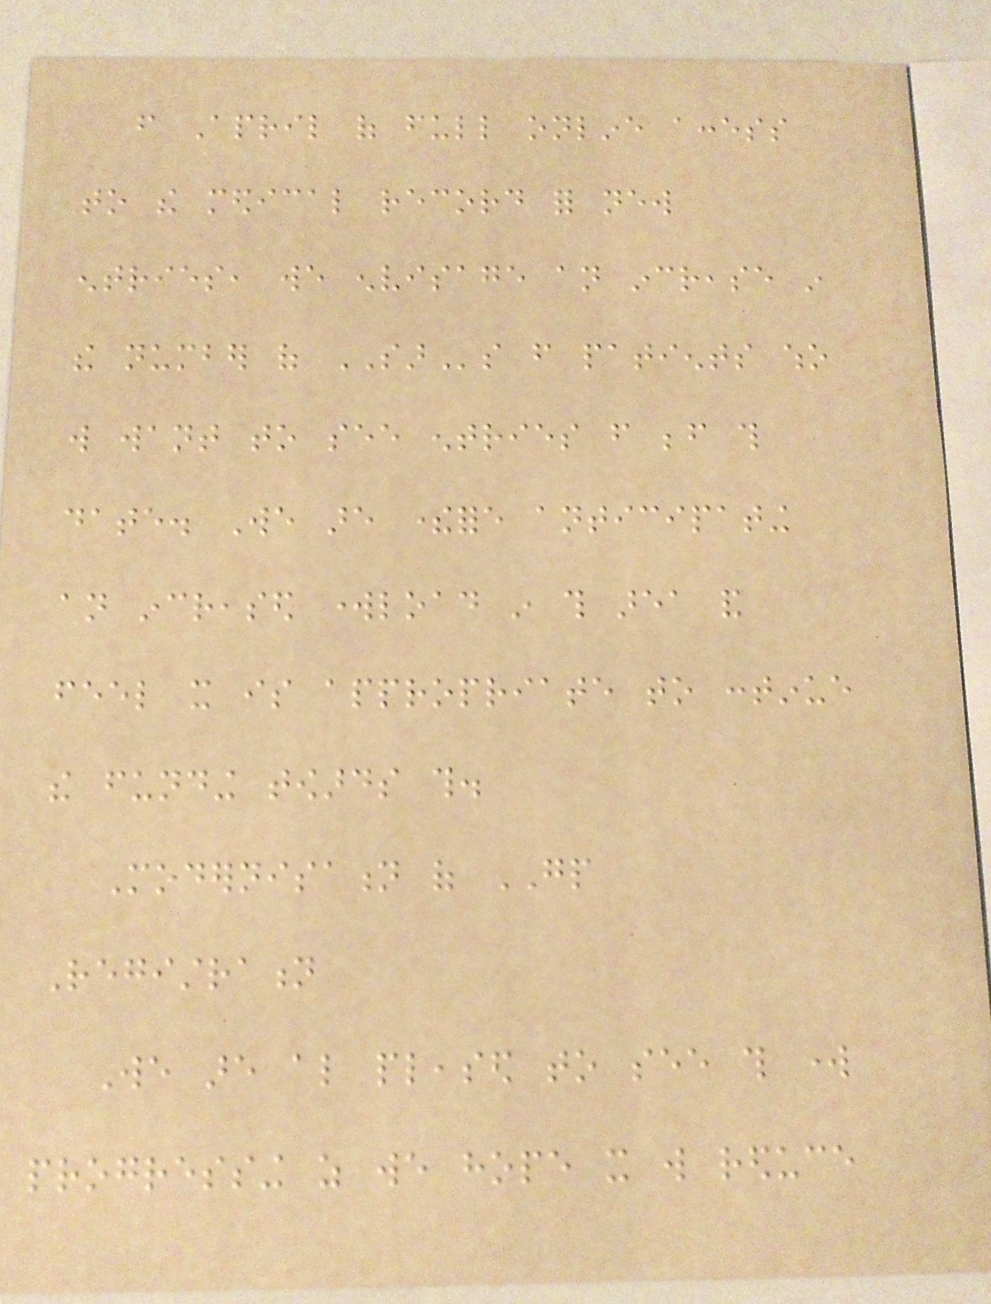from April of full online access
to the medical record for new
entries, we envisage an increase in
the number of SARs from patients who
will want to see entries from before this
date. We are therefore anticipating
an increased workload in this area and
feel it is appropriate to continue
the funding towards this.
Modernisation of GP
Registration
We are also pleased to see this work
progressing as we hope it will reduce
